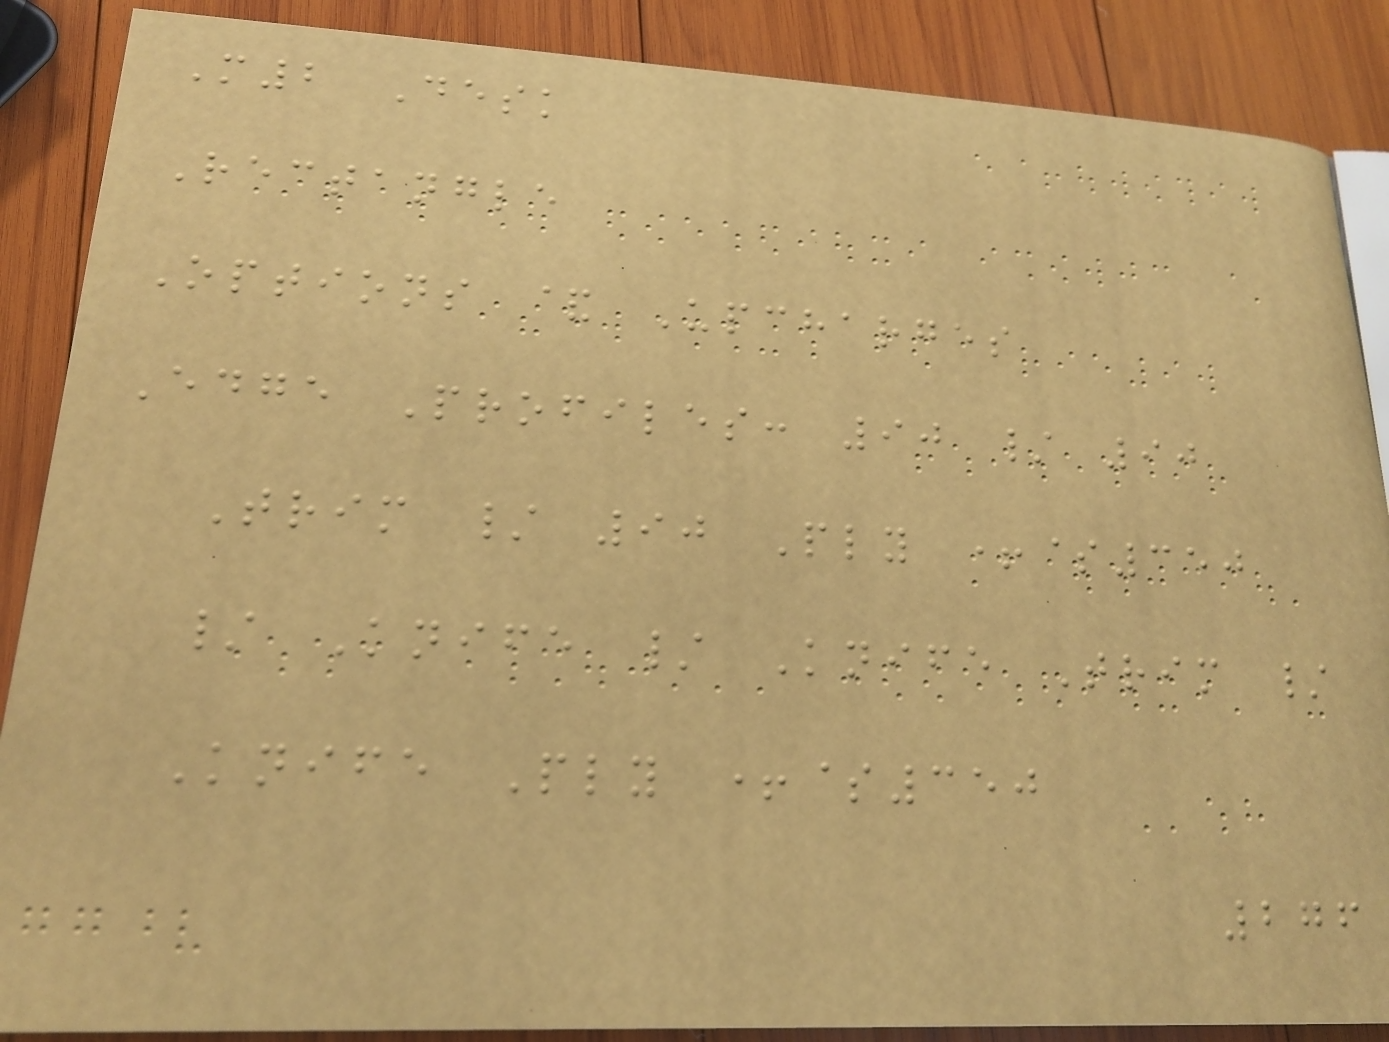M2 Desk
Rectangle
Options & Upcharges
Edge Profiles: 90 / 90
Trim / 90 Ply +$350
/ Knife / Knife Trim /
Knife Ply +$350
276
